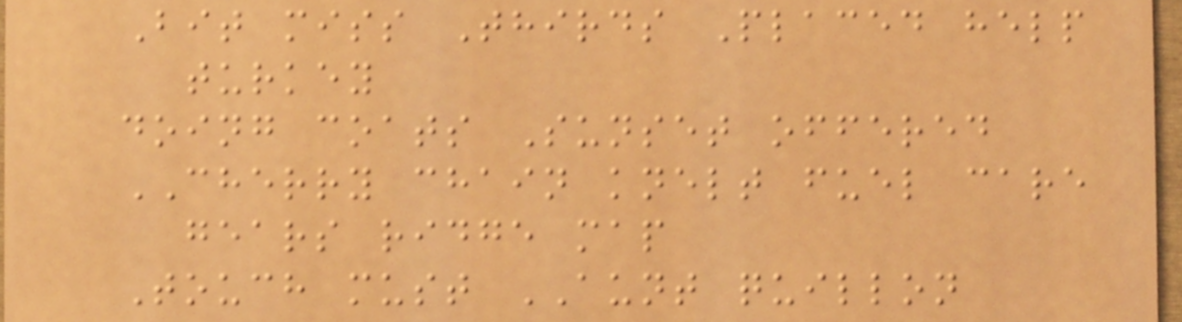Bit miss Thirds Placed help
turkey
doing coats Sunset offered
CHERRY chain knelt fuel care
gears ridge map
Touch must AUNT quillon
